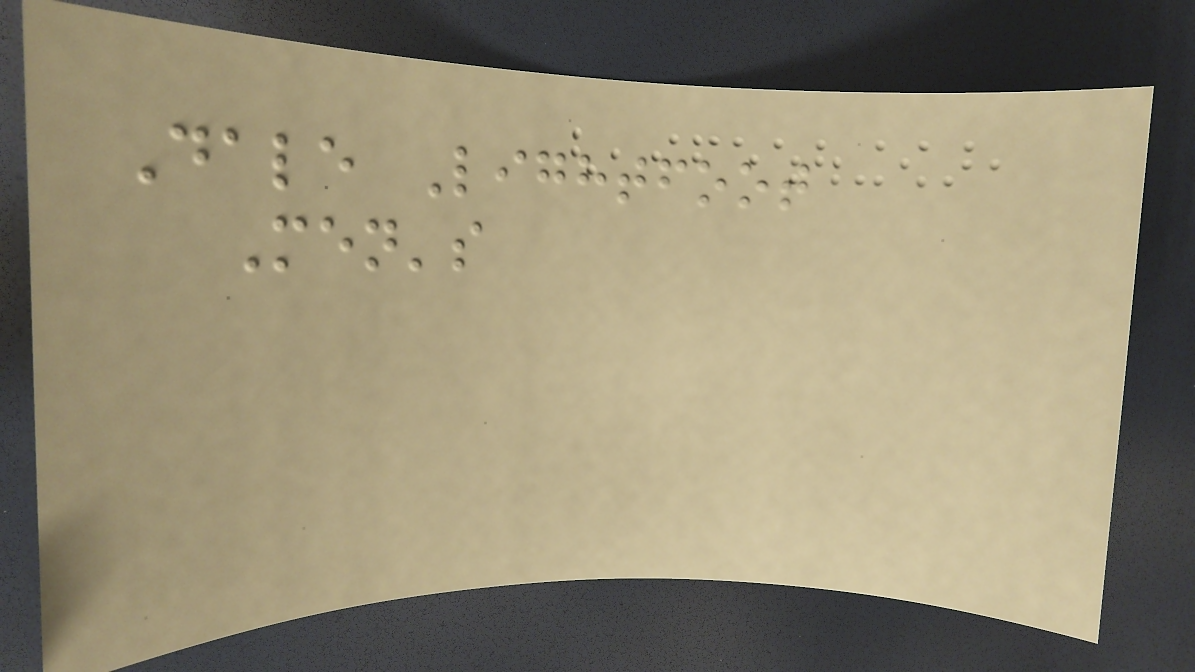Dale Lightfoot
Men's
